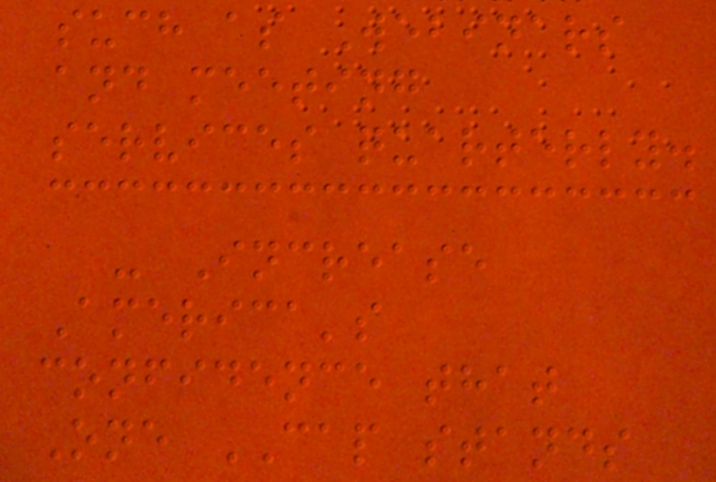such as Webinars
and meeting
services quarterly.
- Increase
America's
confidence that
One CAP stands
